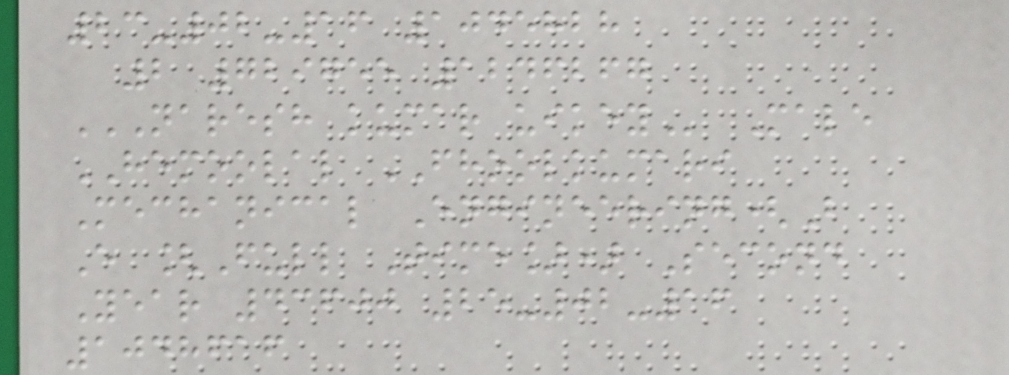23-02-16 1045828
2 729755 1246267
NARESH KUMAR UIKEY Male
HEMOOLAL FHOOLKUMARI
Mechanical Engineering(B
E [Full Time]) Second
Year 43600 25-02-16
1048616
